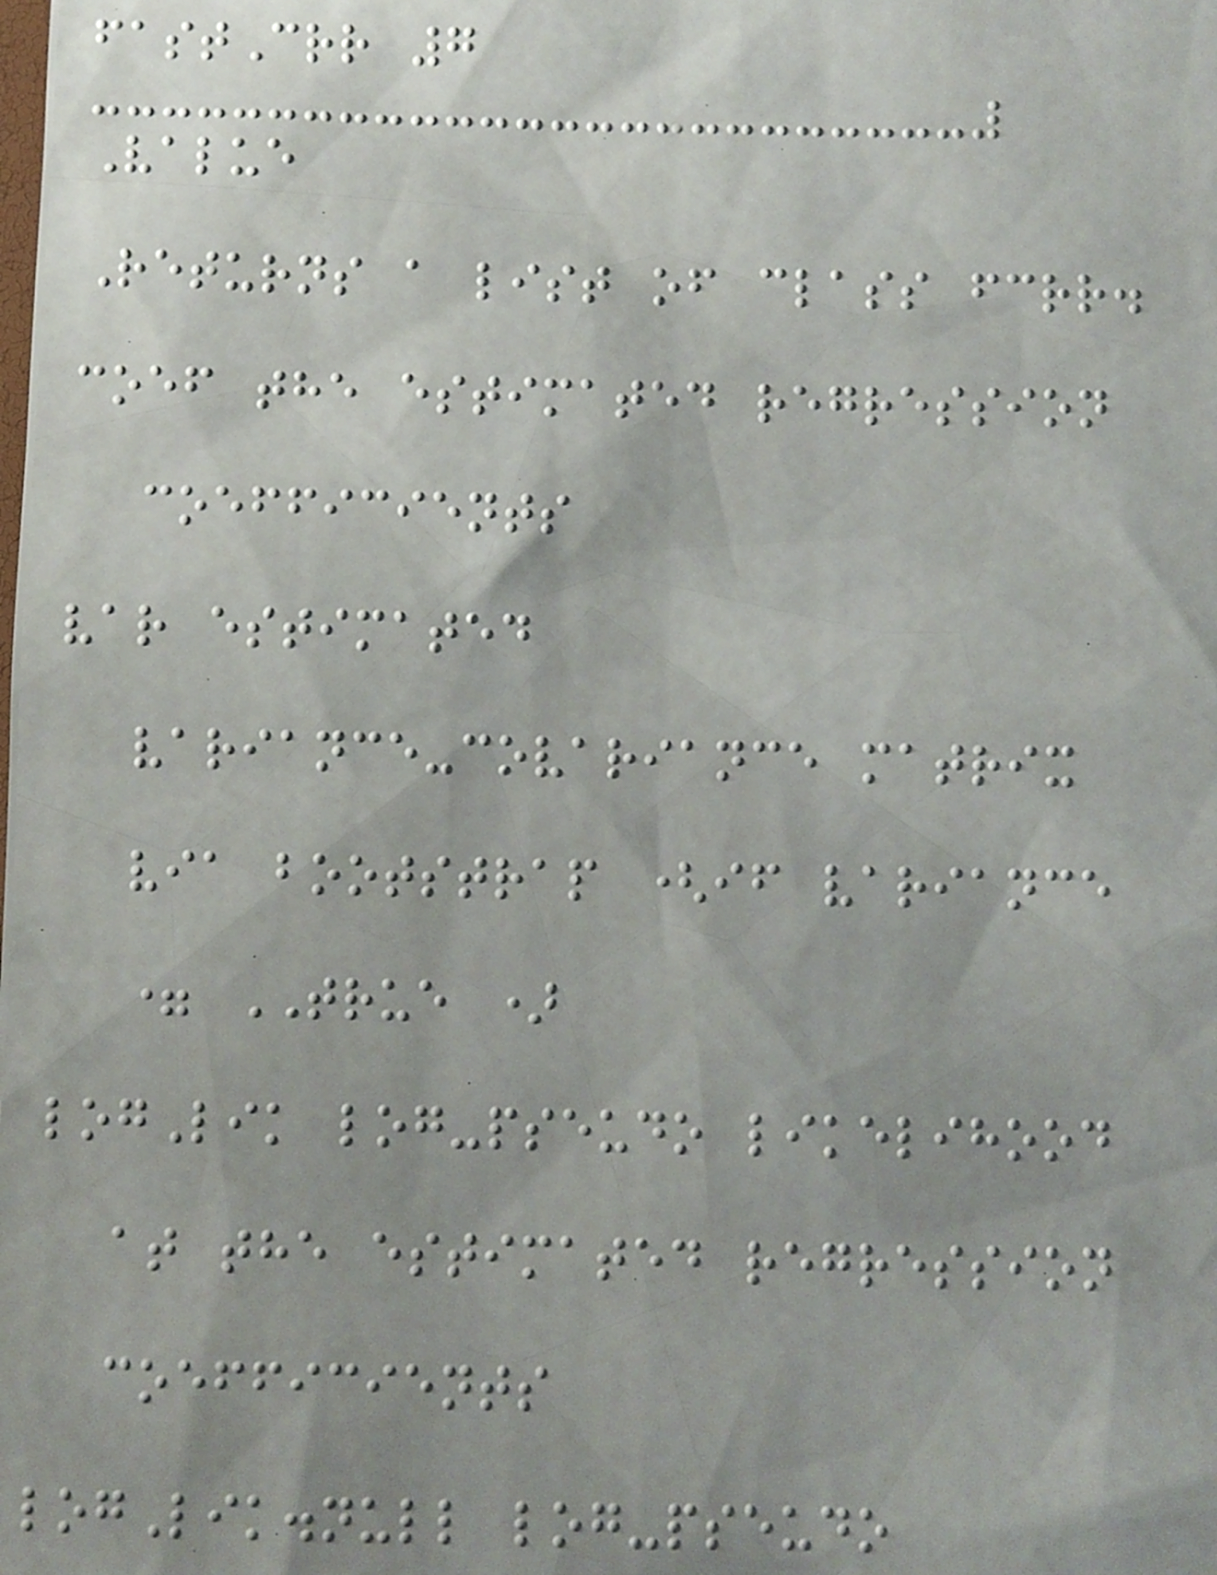fastCrr 7
Value
Returns a list of class fcrr.
coef the estimated regression
coefficients
var estimated
variance-covariance matrix
via bootstrap (if variance
= TRUE )
logLik log-pseudo likelihood
at the estimated regression
coefficients
logLik.null log-pseudo
